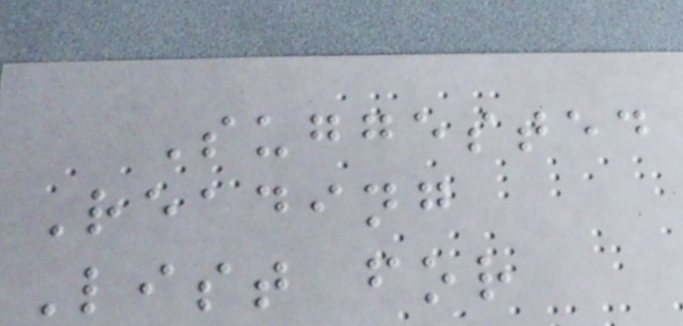Suggested
Reading
List for
